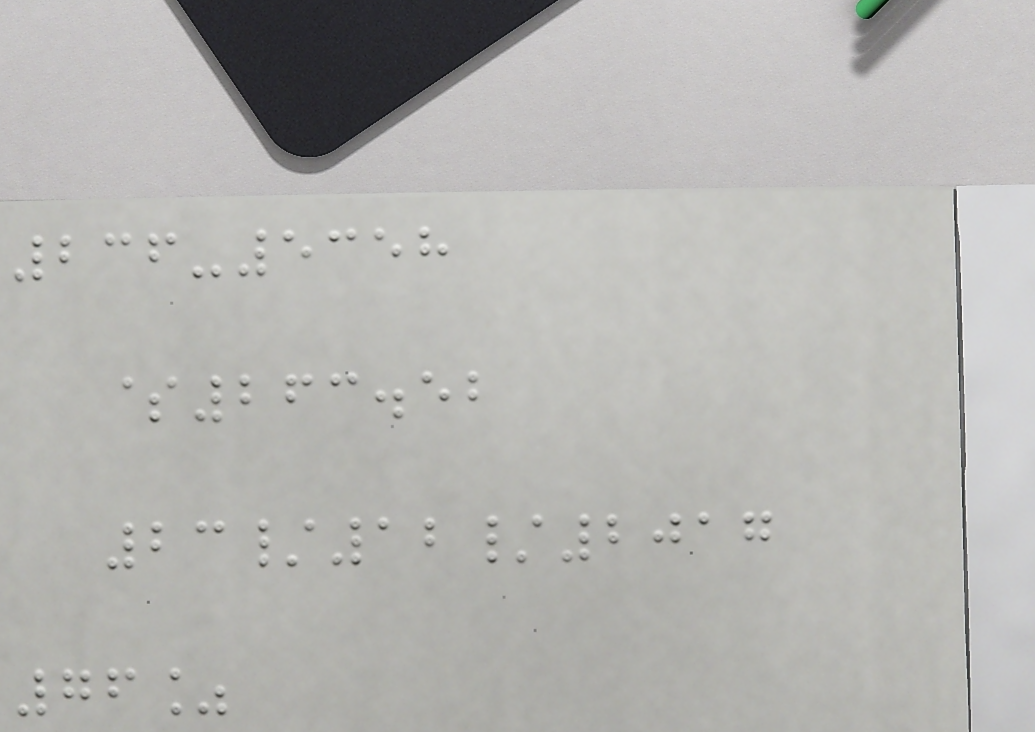236-5358
$263.52
23/12/2017
76%
